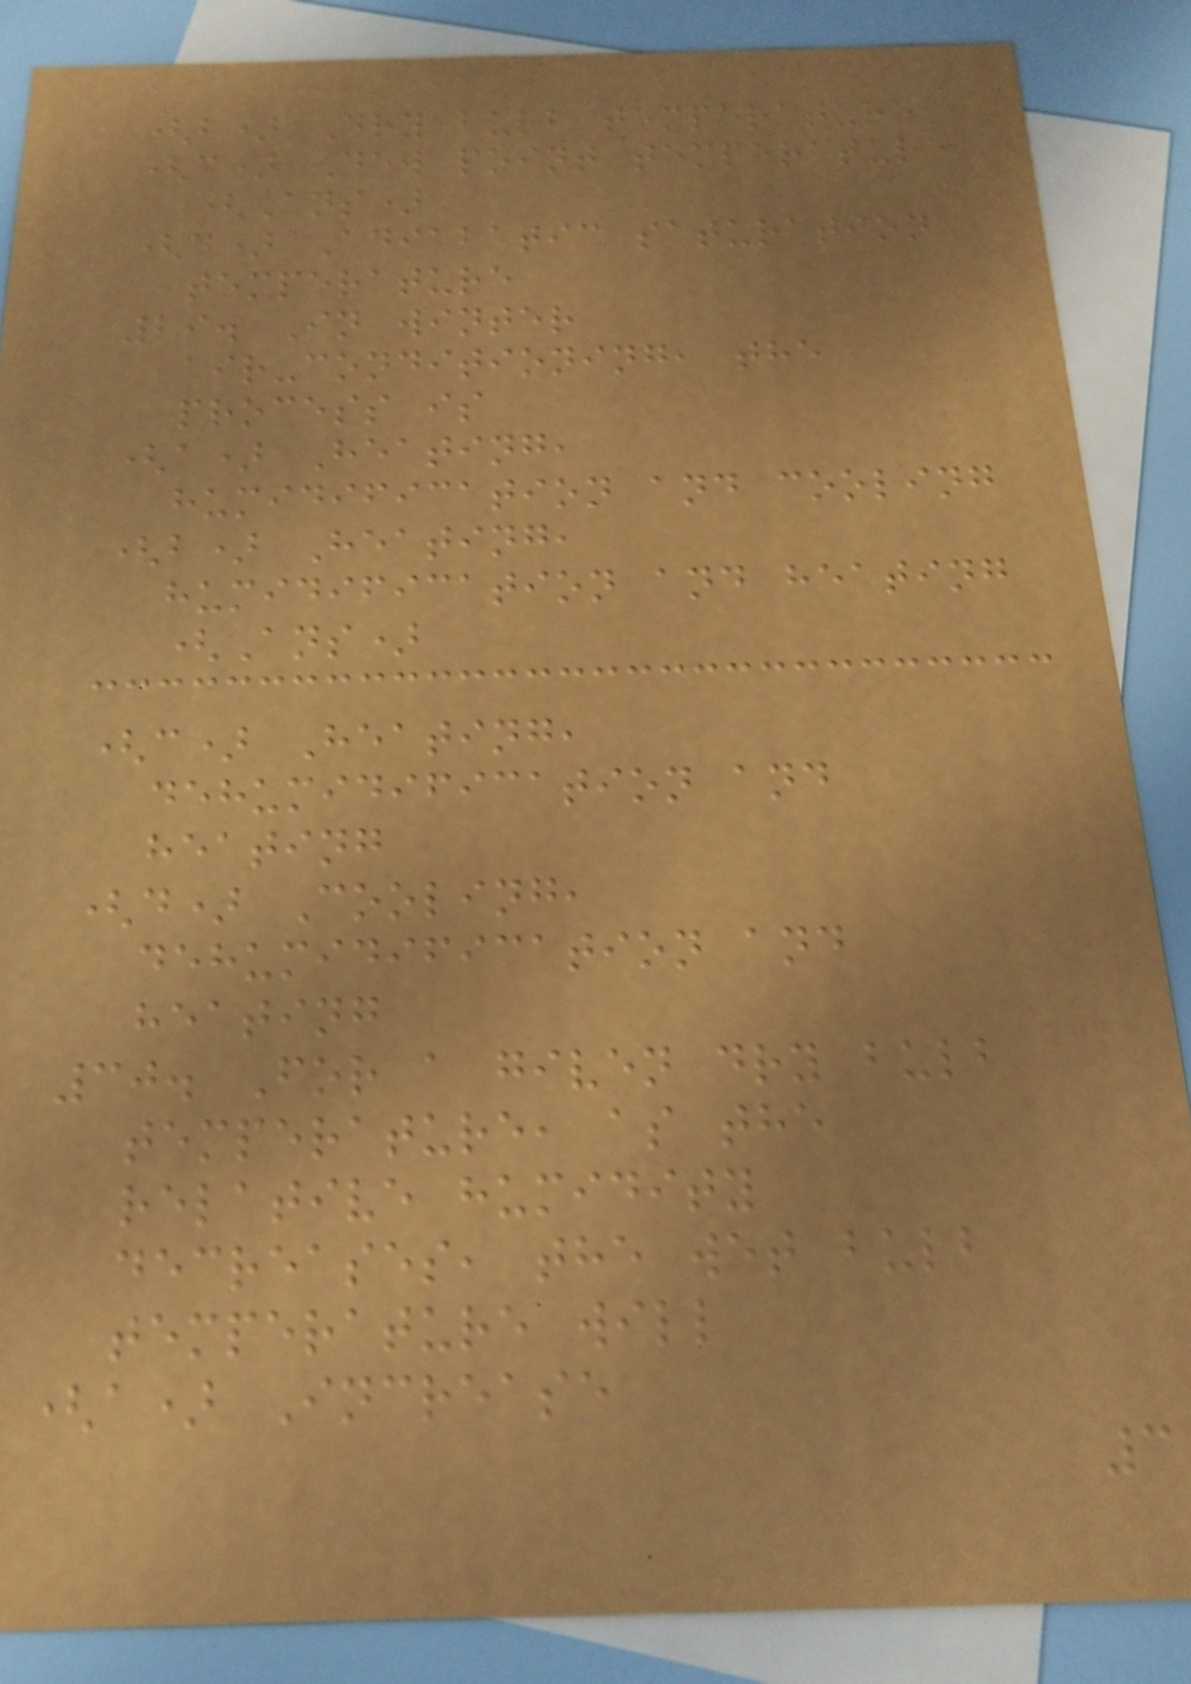(b) Dry bulb temperature
(c) Dew point temperature
(Ans)
(d) Adiabatic saturation
temperature
29. In winter
air-conditioning, the
process is
(a) Heating,
humidification and cooling
(b) Heating,
humidification and heating
(Ans)
(c) Heating,
dehumidification and
heating
(d) Cooling,
dehumidification and
heating
30. For a given dry bulb
temperature, as the
relative humidity
decreases, the wet bulb
temperature will
(a) Increase
3
